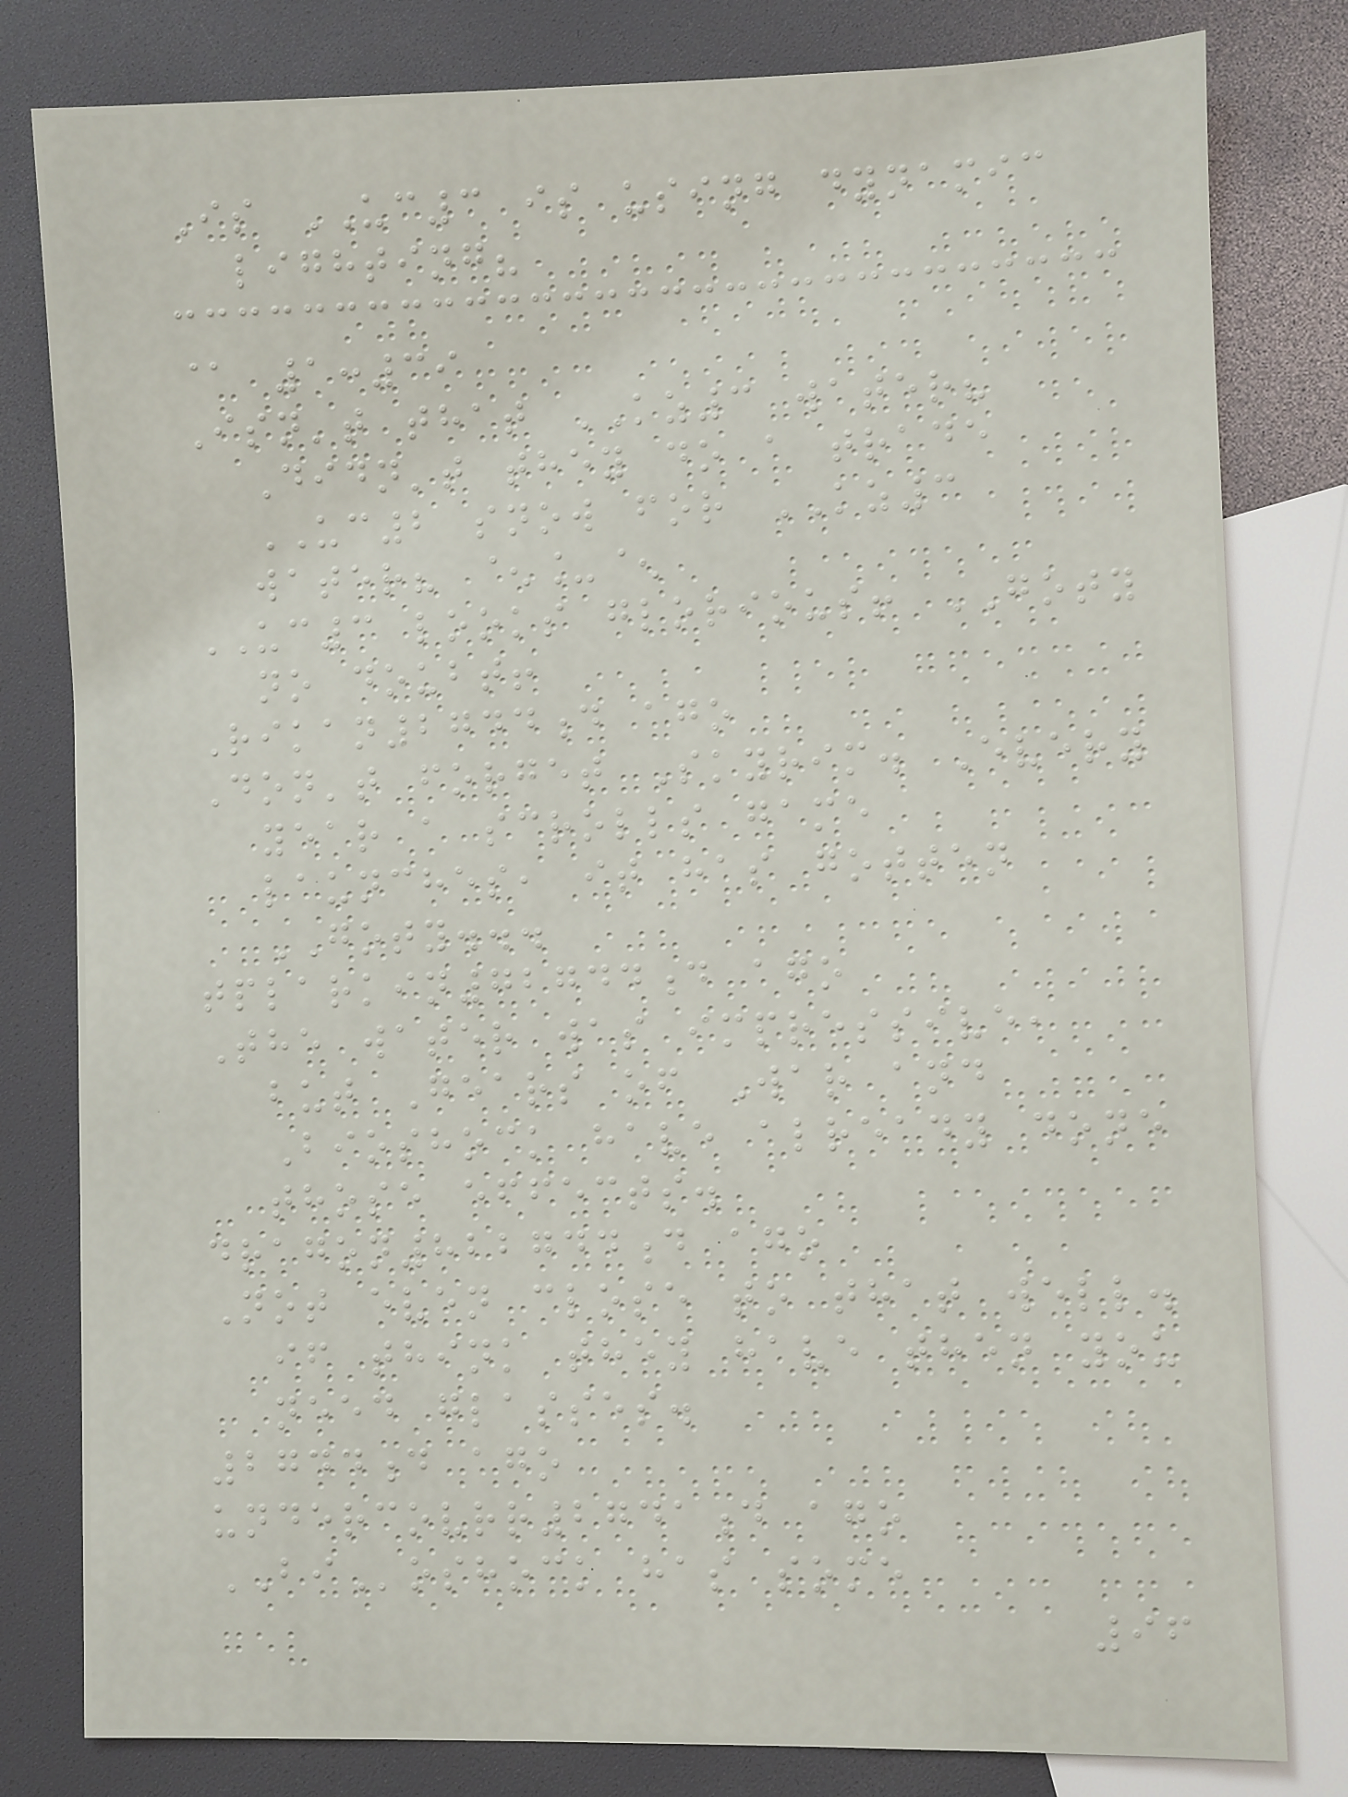Is UC3 is using dynamic
lighting?
@ 1:39
Isn't that KZ3 water?
Didn't they do a trade
UC2 snow for KZ3
water? ^_^
UC3 looks glorious! GOTY
no doubt!
Rikan2744d ago
Don't forget Skyrim. Every
year a scrolls game
launches, it has gotten
GOTY...
tplarkin72744d ago
The water was impressive,
but Gears of War and
Bioshock have already done
those effects.
dragon822744d ago
Not even close to that well.
if think they have then you
need glasses.
2744d ago
undercovrr2741d ago
BIoshock has some
96
